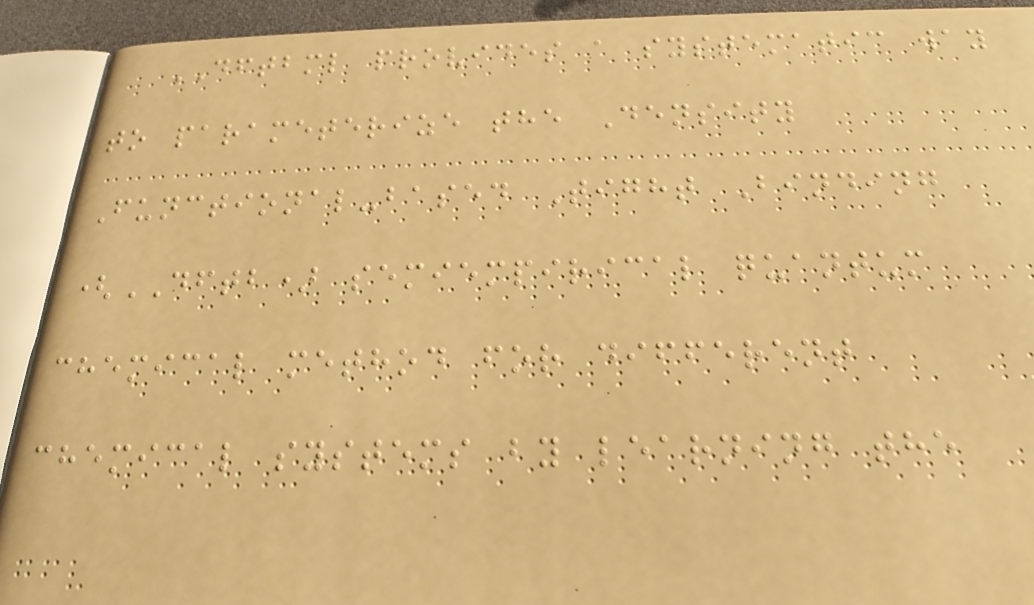DFTBML provides a systematic way
to parameterize the Density
Functional-based Tight Binding
(DFTB) semiempirical quantum
chemical method for different
chemical systems by learning the
